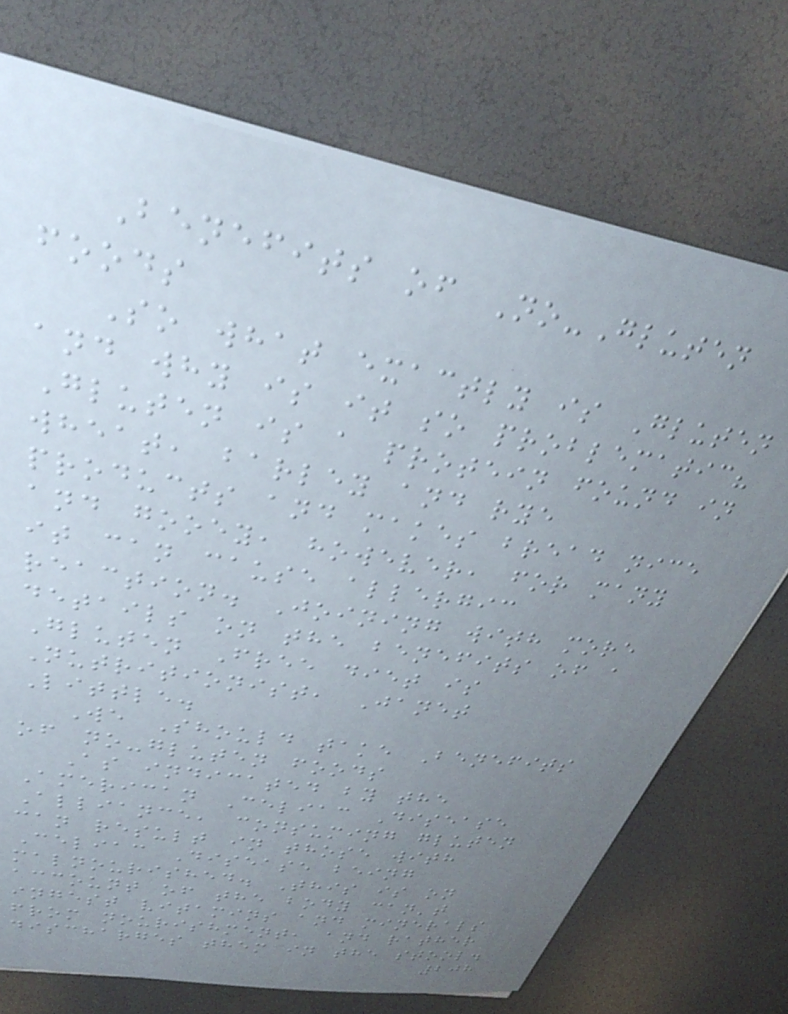Benefits of No-Gluten
foods
So what exactly is Gluten
and why is it so problematic?
Gluten is a protein found in
wheat, barley and rye
products and makes bread nice
and gooey, however, for many
it can cause allergic
reaction. Joining with more
details on the benefits of a
Gluten Free diet is
Nutritionist, Janet
Little.
We Should take Benefits
of no-gluten foods
As indicated by the
American Celiac Disease
Alliance, consuming gluten
can result in those with
Celiac Disease being
malnourished. This is on
account of the body can't
ingest vitamins and minerals
from nourishment, and rather
discharges them in the stool.
208
